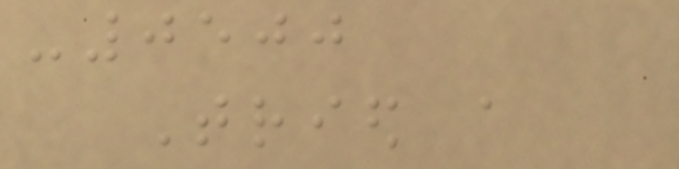-0500
Tried a
